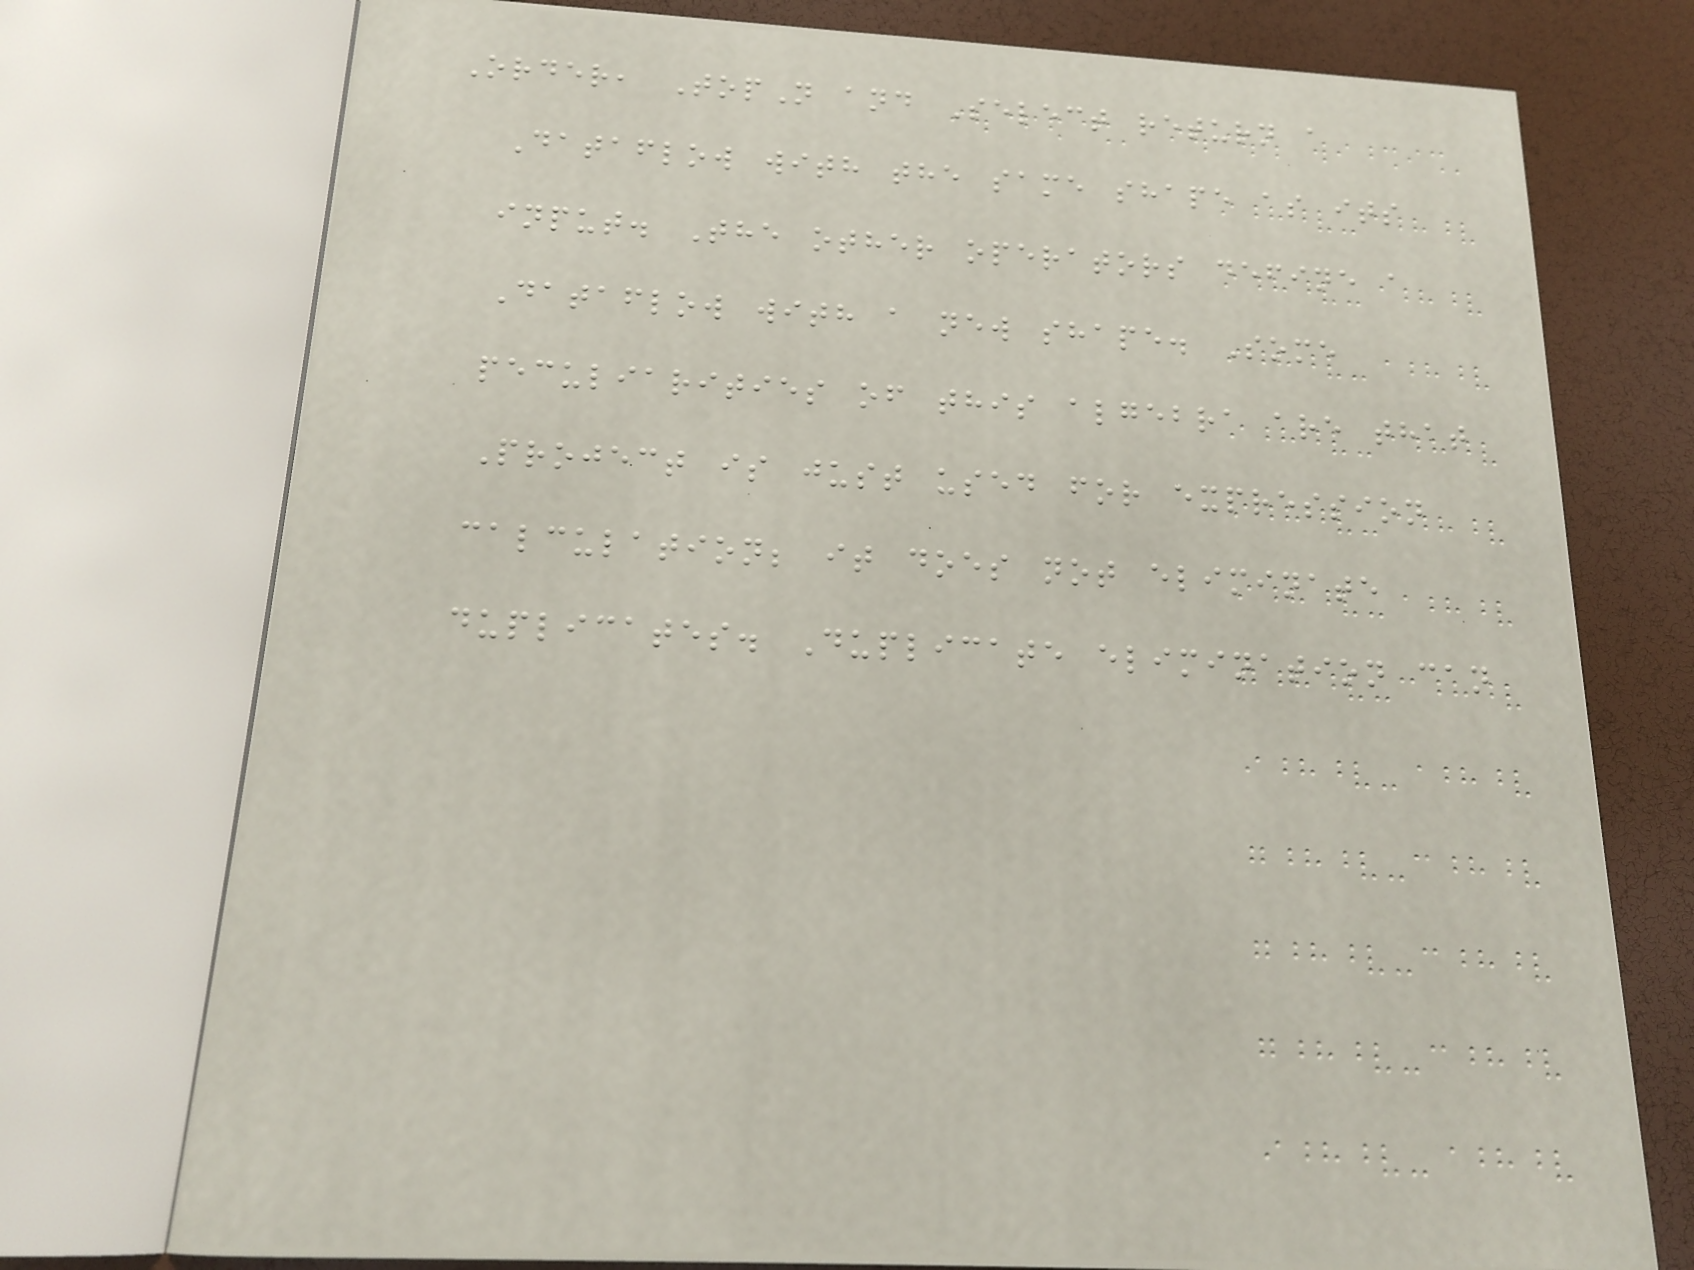Order, TopN and Select return a
Dataflow with the same shape as its
input. The other operators define a
Dataflow with a new shape. Some
peculiarities of this algebra are that
Project is just used for expression
calculation; it does not eliminate
duplicates. Duplicate elimination can
